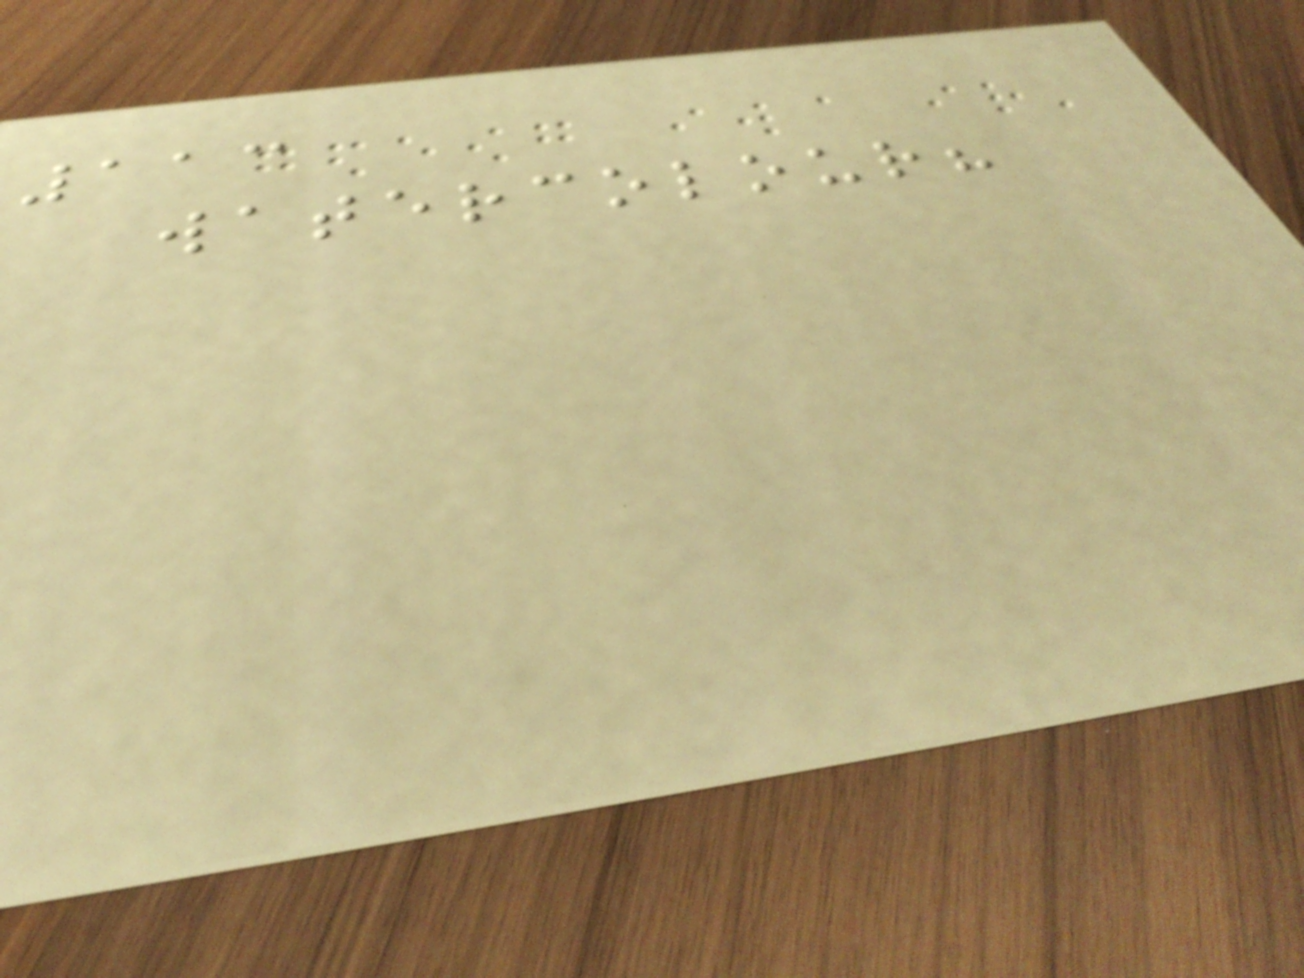113
watercolour?
